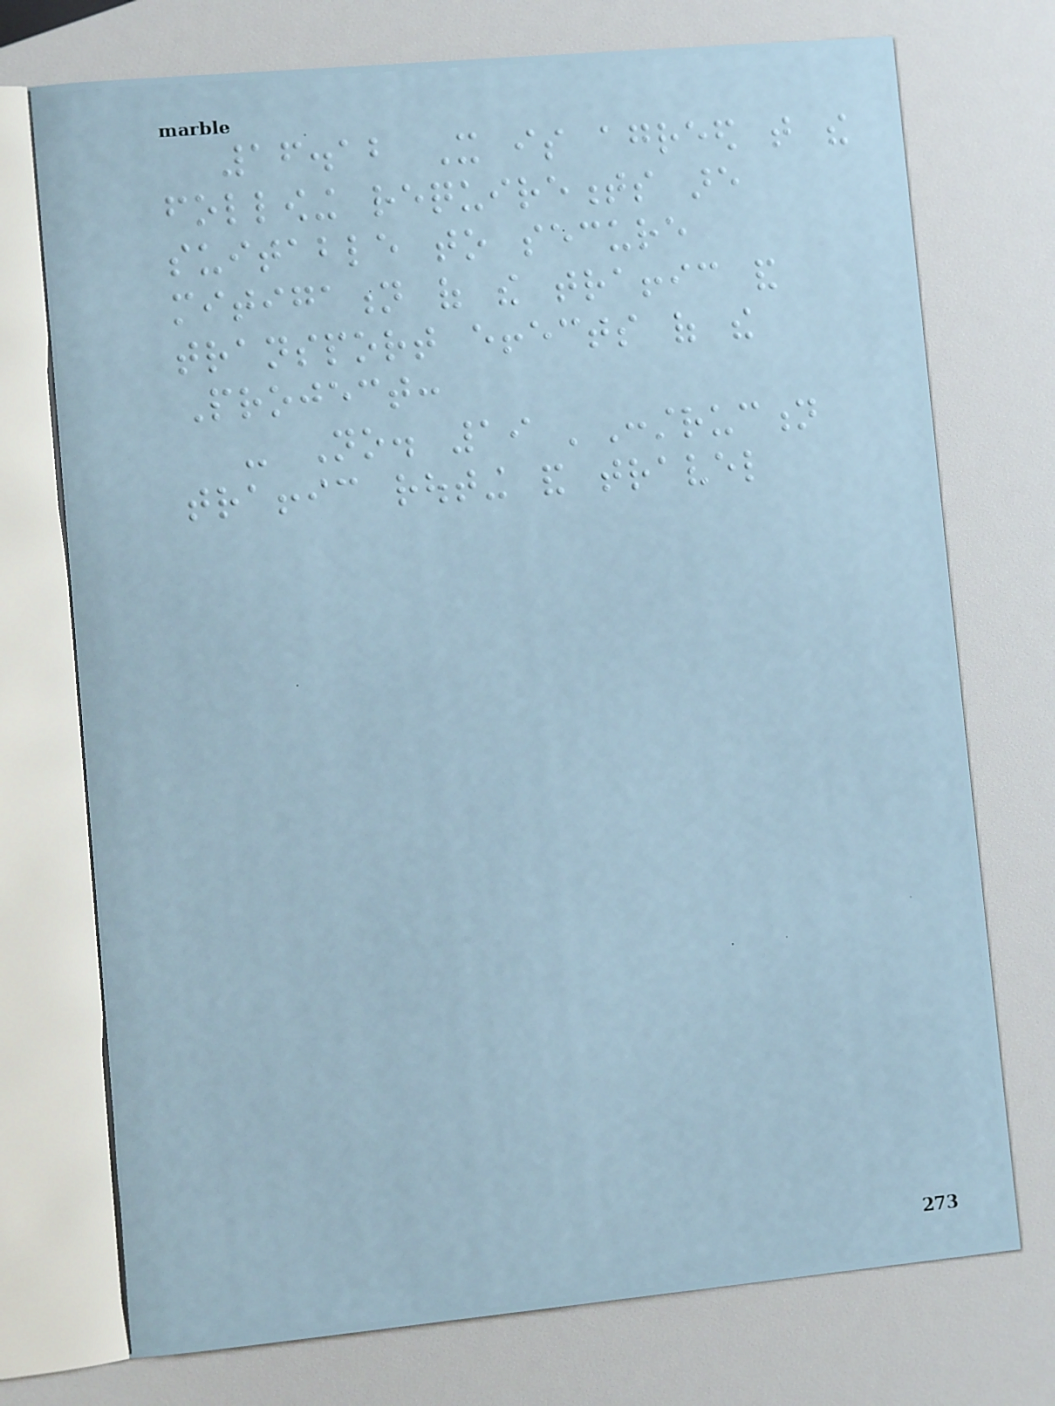16.12 It is agreed that the
following requirements are
suitable to secure
mitigation of the traffic and
transport effects of the
Project:
- No. 19 'Construction
traffic routing and travel
